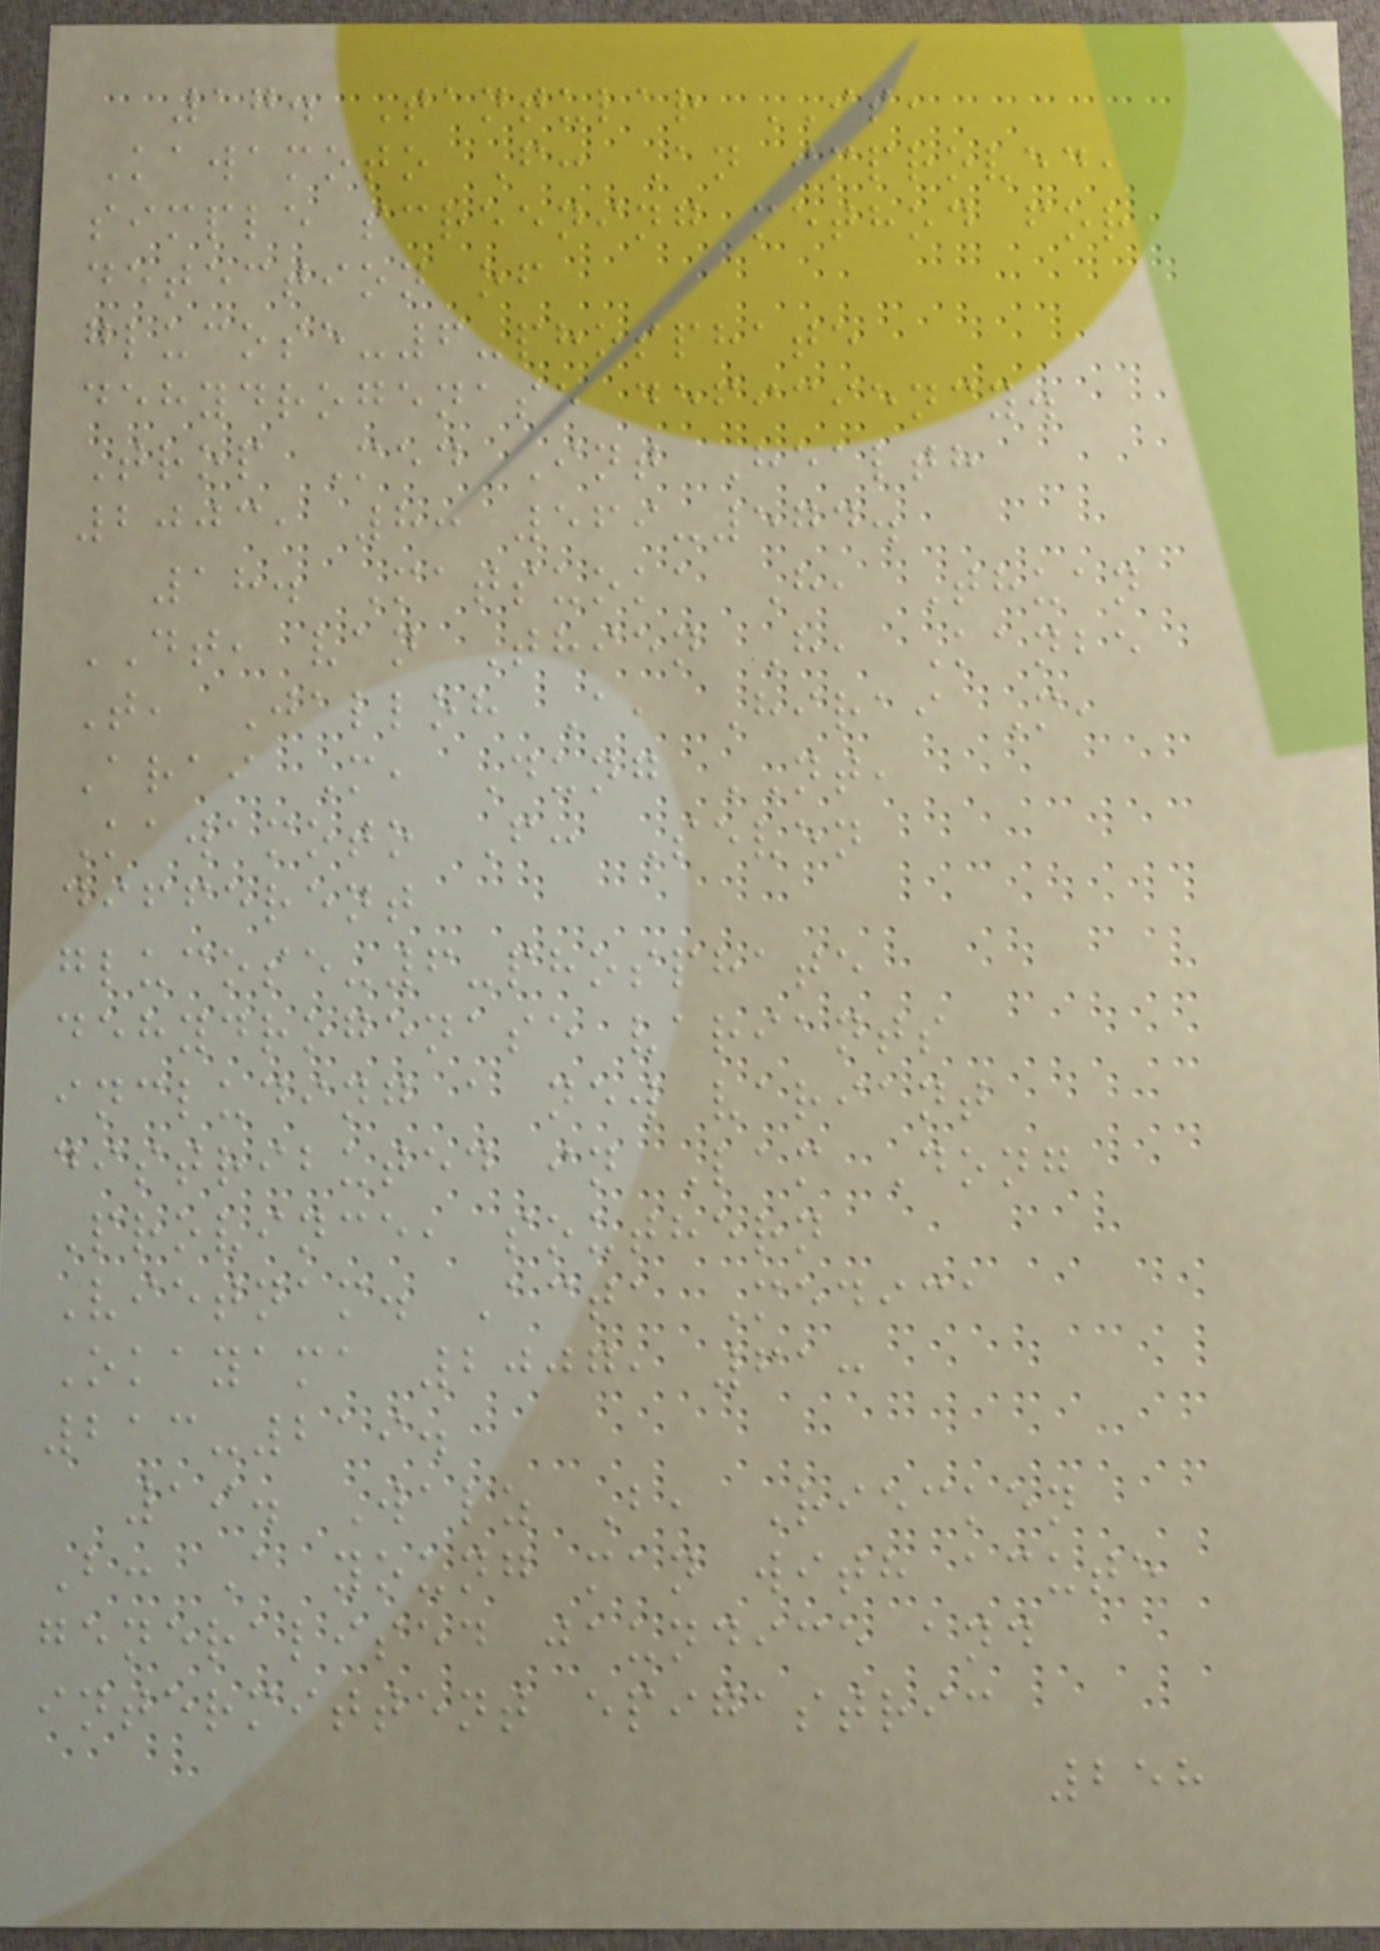17. Tantular IS,
Kawamoto F: An improved,
simple screening method for
detection of
glucose-6-phosphate
dehydrogenase deficiency.
Trop Med Int Health
2003, 8: 569-574.
18. Matsuoka H, Thuan
DT, van Thien H, Kanbe
T, Jalloh A, Hirai M,
Arai M, Dung NT,
Kawamoto F: Seven
different
glucose-6-phosphate
dehydrogenase variants
including a new variant
distributed in Lam Dong
Province, southern
Vietnam. Acta Medica
Okayama 2007, 61:
213-219.
19. Walz B, Riecken
B: A young man with acute
generalised jaundice and
intermittent epigastric
258
